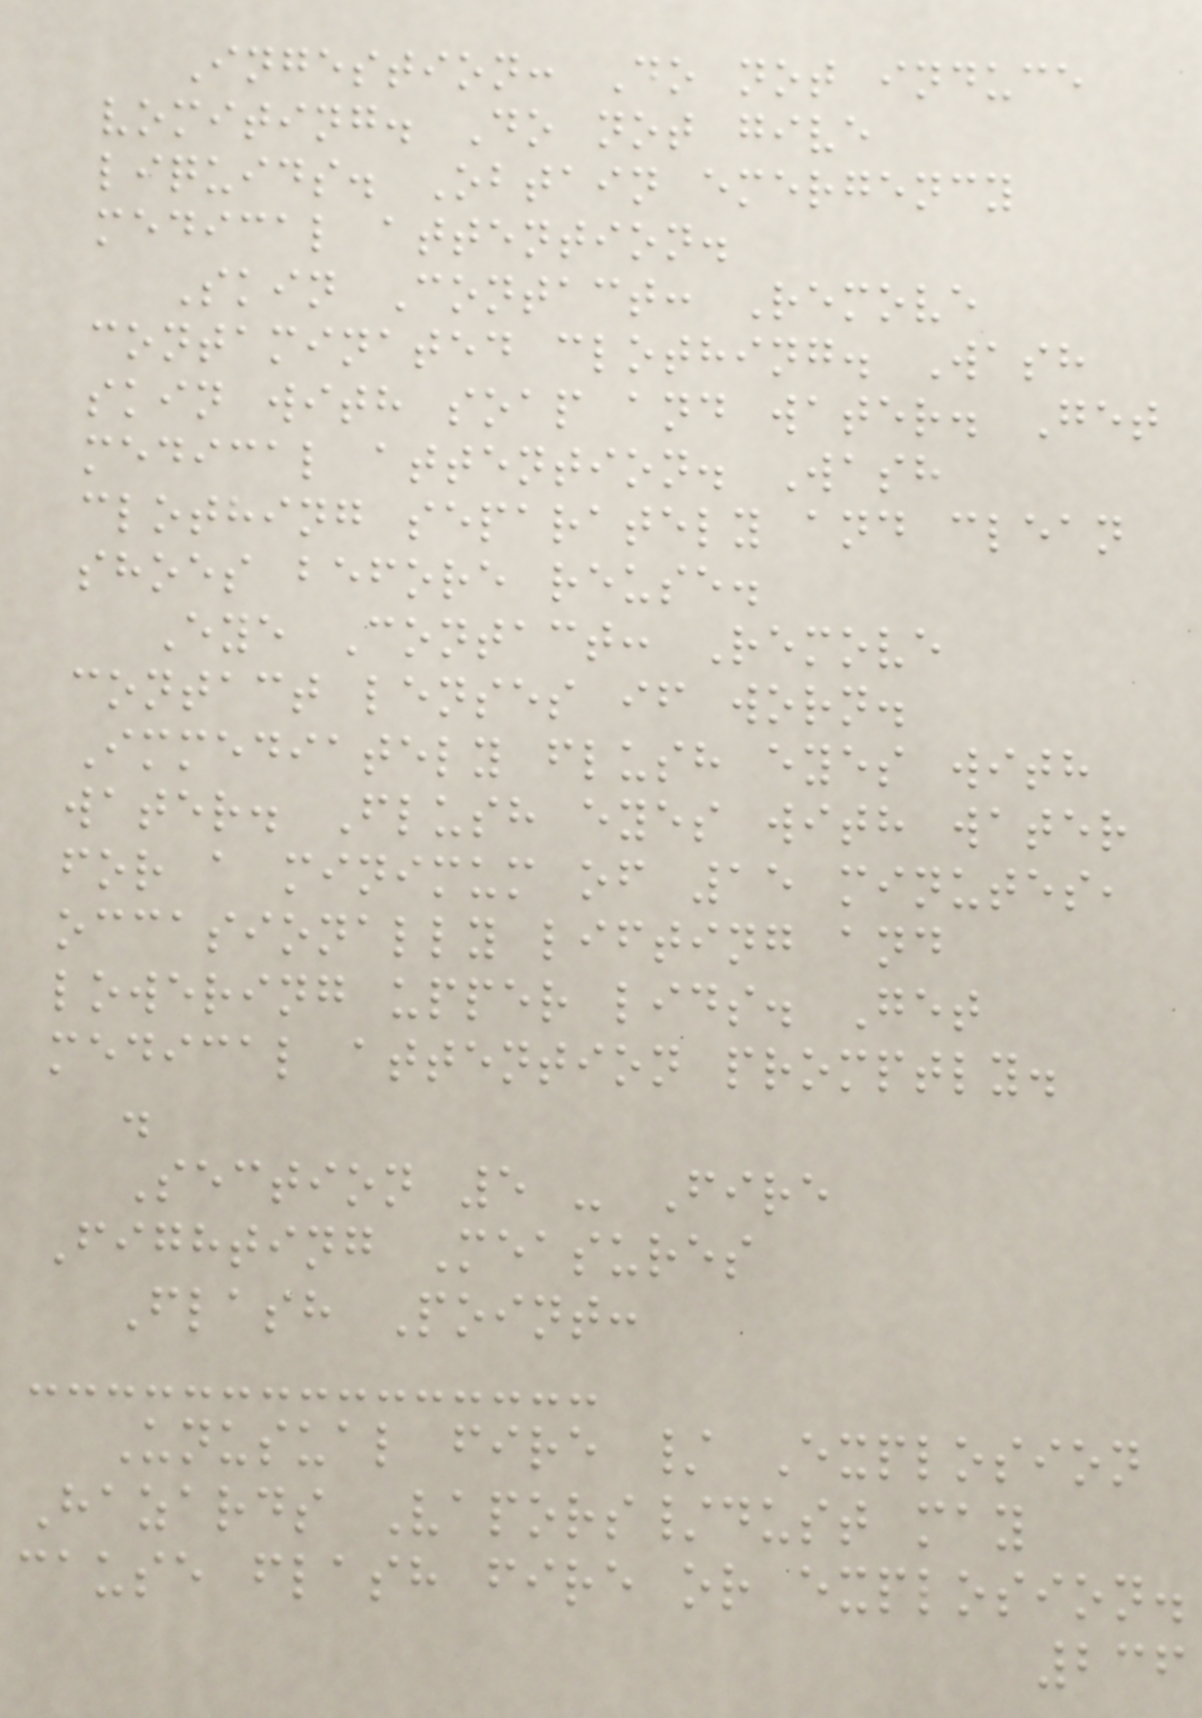Ingestion: Do not induce
vomiting. Do not give
liquids. Obtain emergency
medical attention.
Skin Contact: Remove
contaminated clothing. Wash
skin with soap and water. Get
medical attention. Wash
clothing separately and clean
shoes before reuse.
Eye Contact: Remove
contact lenses if worn.
Immediately flush eyes with
water. Flush eyes with water
for a minimum of 15 minutes,
occasionally lifting and
lowering upper lids. Get
medical attention promptly.
.
Section 5 - Fire
Fighting Measures
Flash Point:
Unusual fire / Explosion
Hazards Vapors/dust may
cause flash fire or explosion.
236
